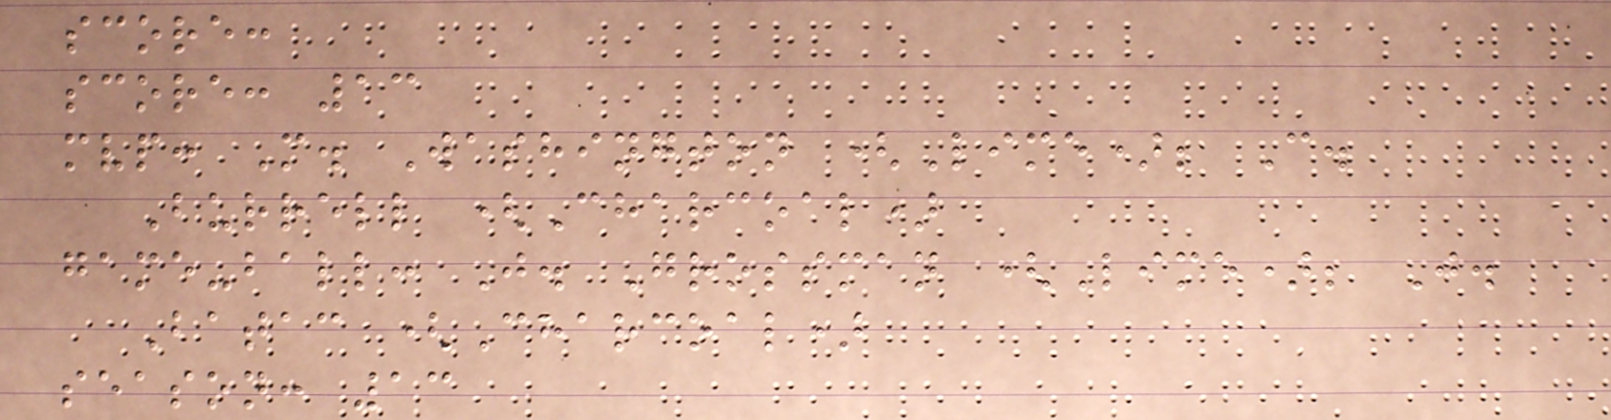score:
score: 13
mvp: M. Washington (Lime); C.
Burrell (Charcoal)
game-ball: J. Grossman (Lime); J.
Batac (Charcoal)
season: 13
